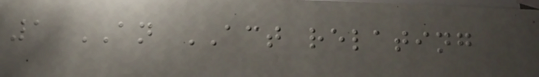1 AN ACT relating
